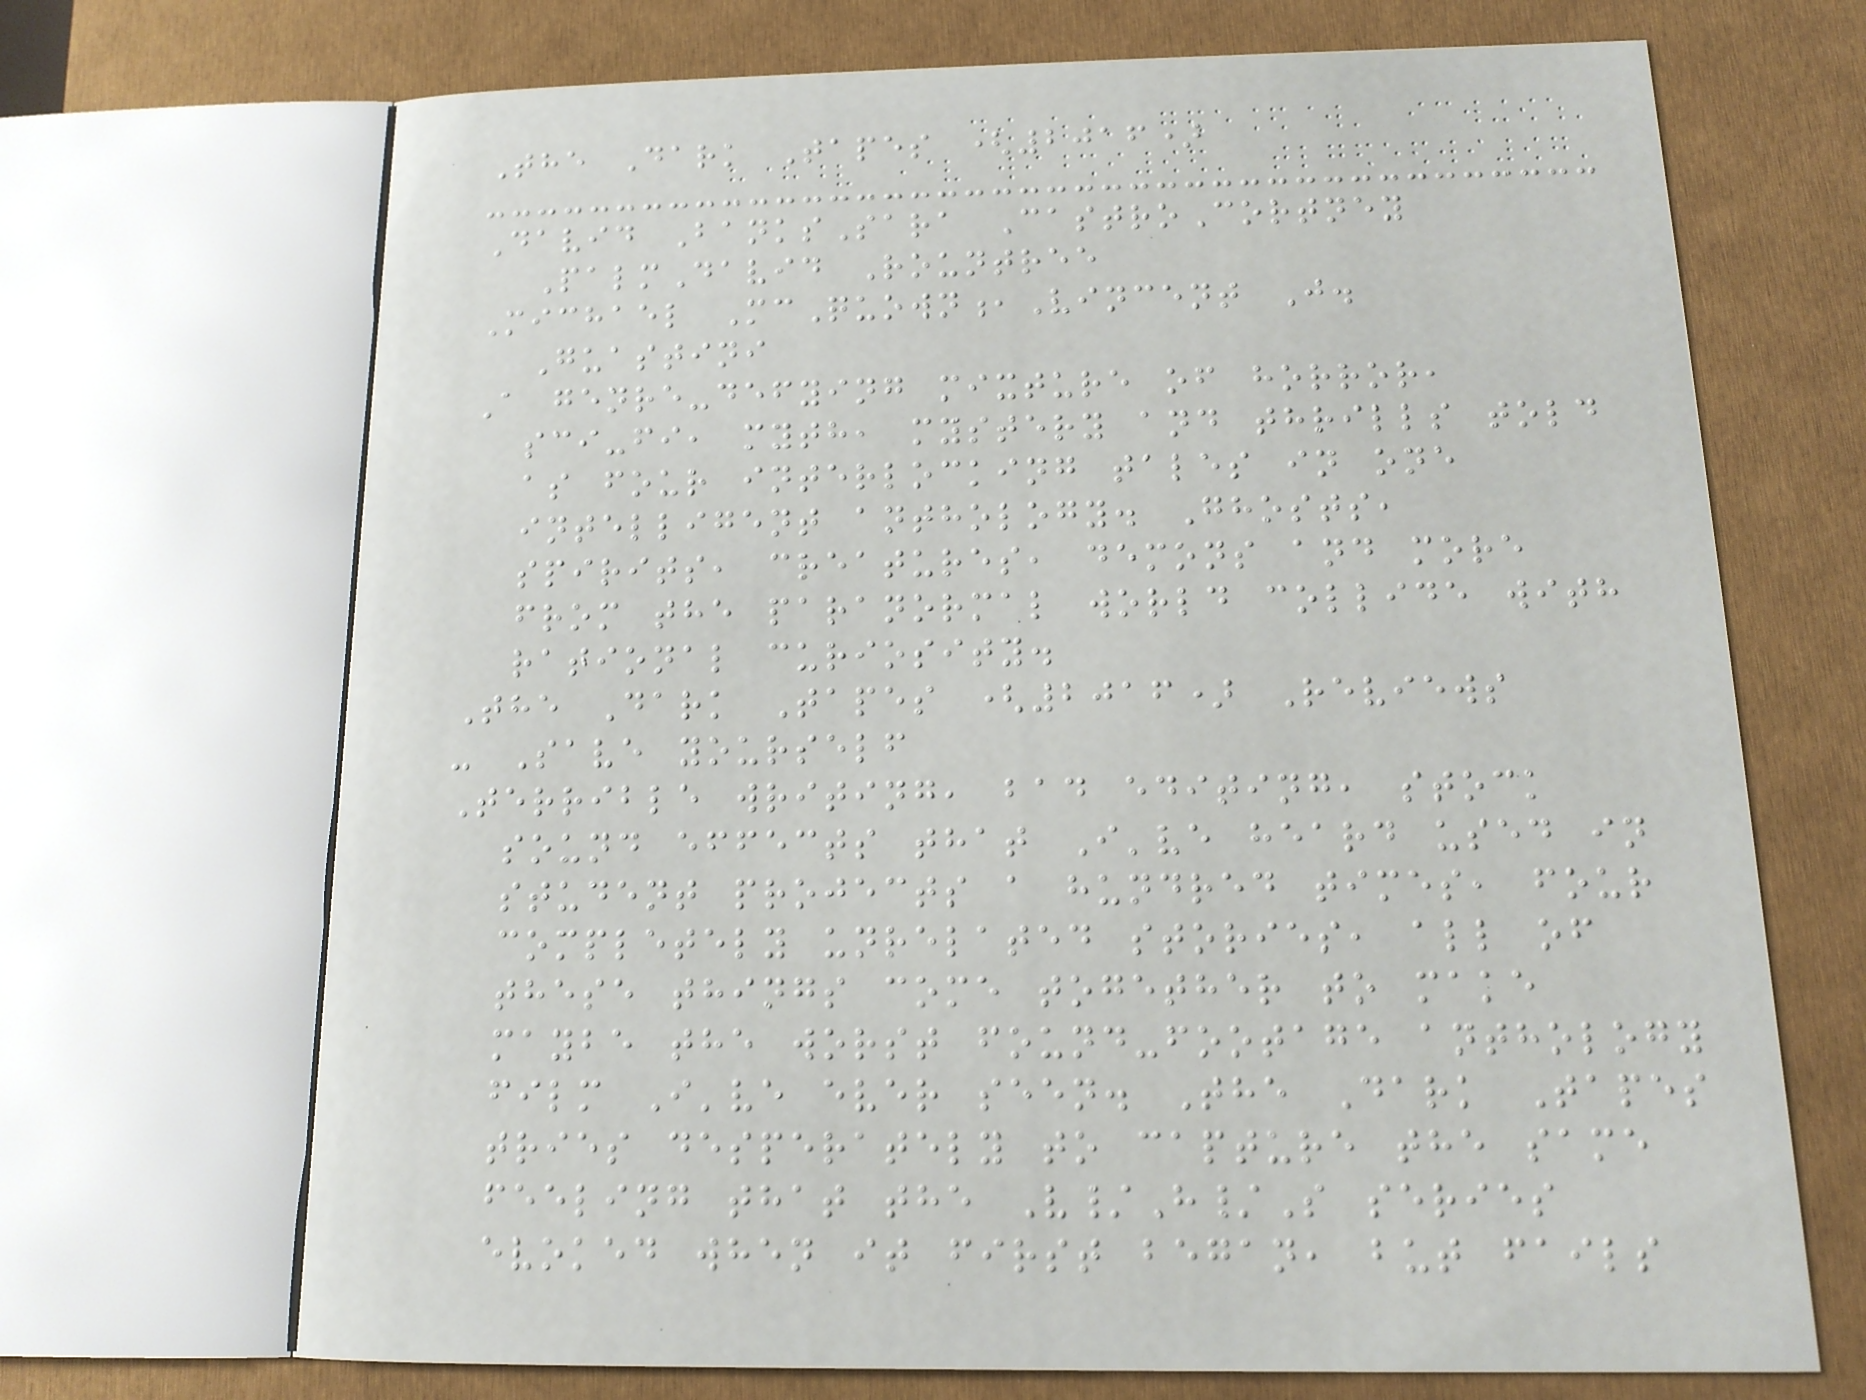The Dark Tapes (2016)
David BanksSara CastroCortney
PalmDavid Rountree
Michael McQuown,Vincent J.
Guastini
A genre-defying mixture of horror,
sci-fi, myth, mystery and thrills told
as four interlocking tales in one
intelligent anthology. Ghosts,
spirits, creatures, demons and more
from the paranormal world collide with
rational curiosity.
The Dark Tapes (2016) Reviews
- Save yourself
Terrible writing, bad editing, stock
sound effects that I've heard used in
student projects a hundred times, four
completely unrelated stories, all of
these things come together to make
maybe the worst found-footage anthology
film I've ever seen. The Dark Tapes
tries desperately to capture the same
feeling that the V/H/S series
evoked when it first began, but fails
